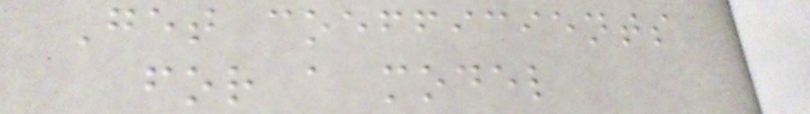Get coefficients
for a model
